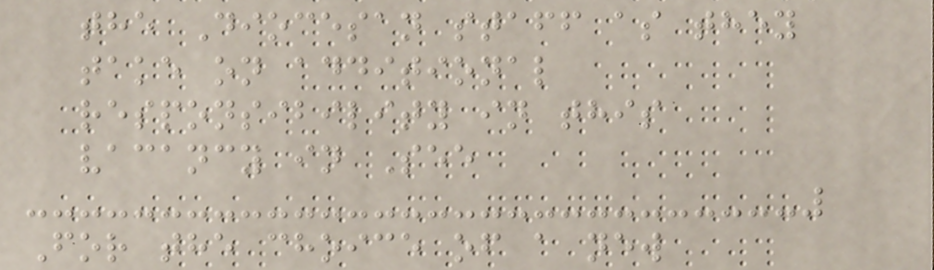the Diocesan staff as they
take on additional
responsibility in this
vacancy in See
For the choice of a new
